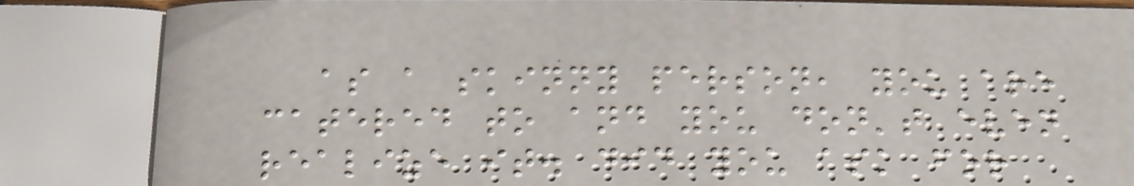as a skinny person, you are
catered to and you don't even
realize it. did you ask for
